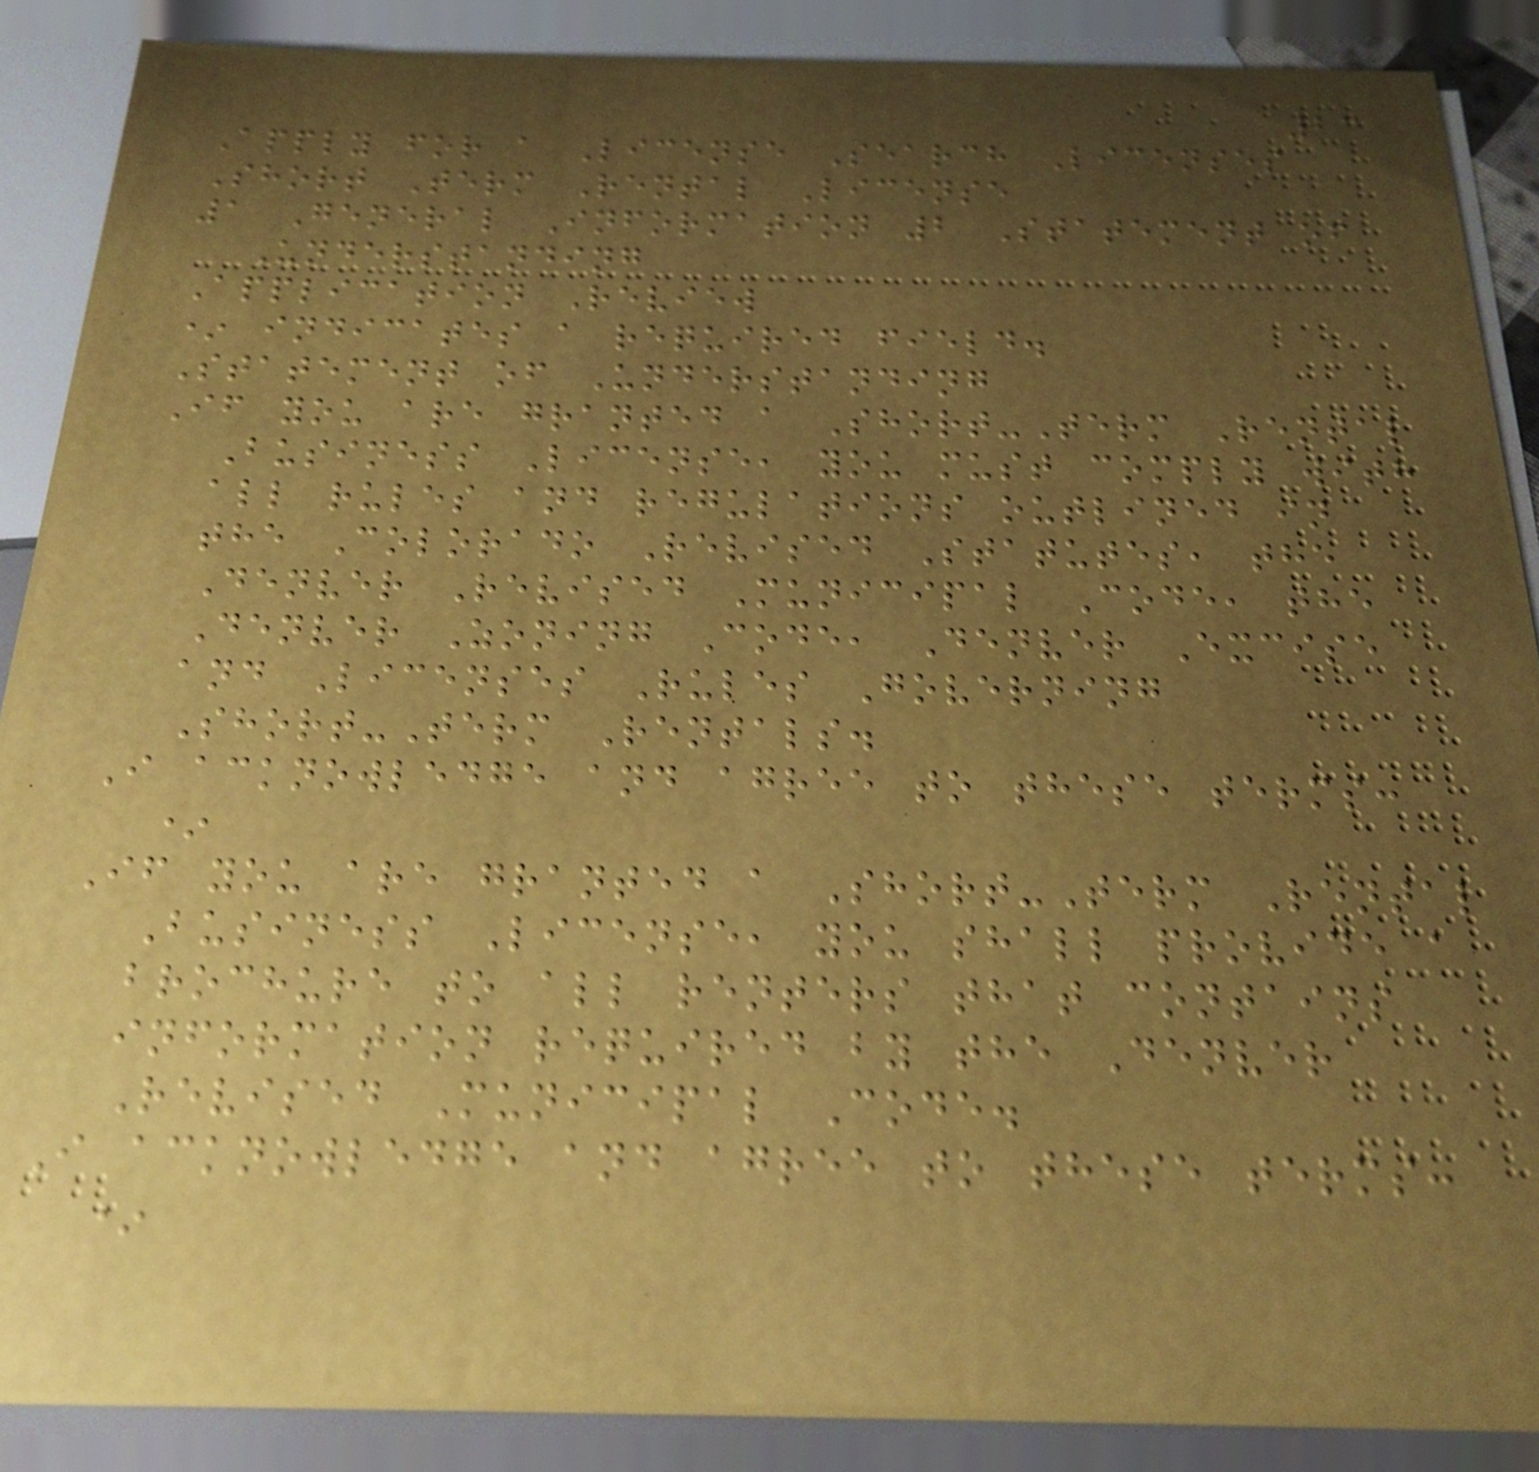23
Apply for a License Search Licenses
Short Term Rental License
1 General Information 2 Statement of
Understanding
Application Review
* indicates a required field.
Statement of Understanding
If you are granted a Short-Term Rental
Business License, you must comply with
all rules and regulations outlined in
the Colorado Revised Statutes, the
Denver Revised Municipal Code, the
Denver Zoning Code, Denver Excise
and Licenses Rules Governing
Short-Term Rentals.
I acknowledge and agree to these terms:
*
If you are granted a Short-Term Rental
Business License, you shall provide a
brochure to all renters that contains
information required by the Denver
Revised Municipal Code.
I acknowledge and agree to these terms:
*
